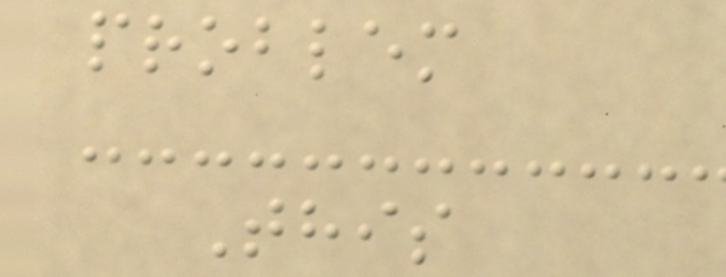problem
This
